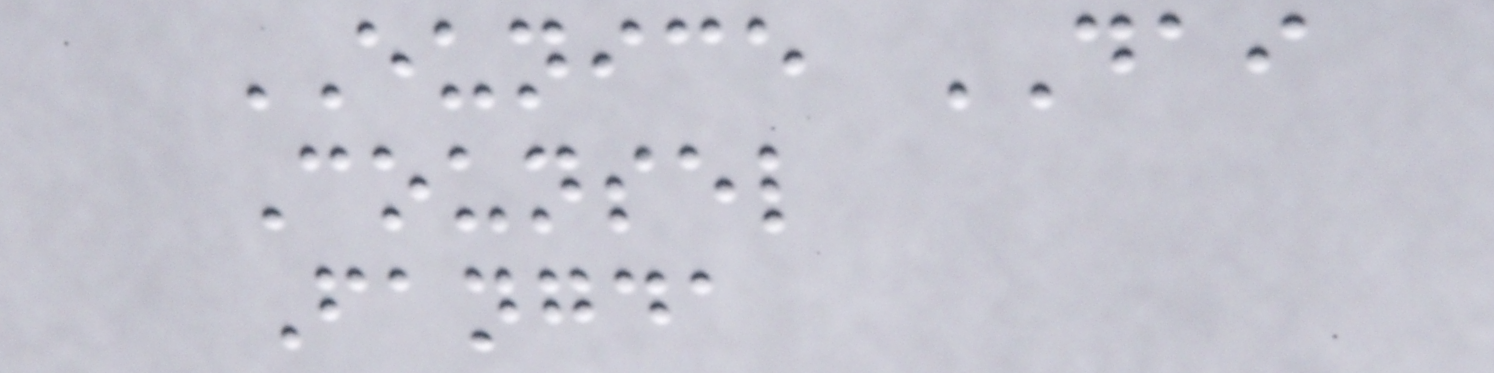EUNICE DAI
Counsel
Fangda
